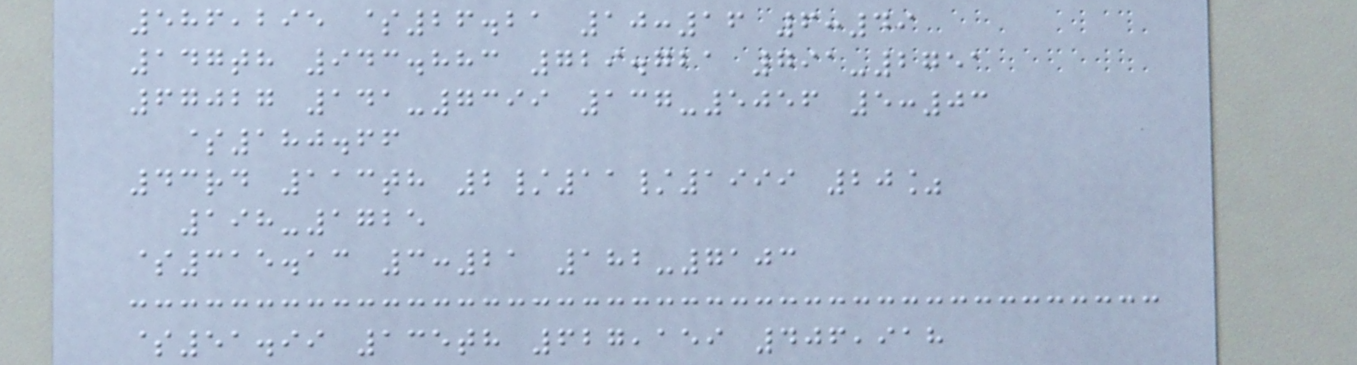586,295 $26.21 10:16 6:49
147th 943.883 729.721 791-2751
67027 141-7399 137-5056 5:03
$180.66
43rd 113th 2/11/1999 20%
198-1725
$315.13 3:21 182-7103
$51.99 135th 627,159 406,918
